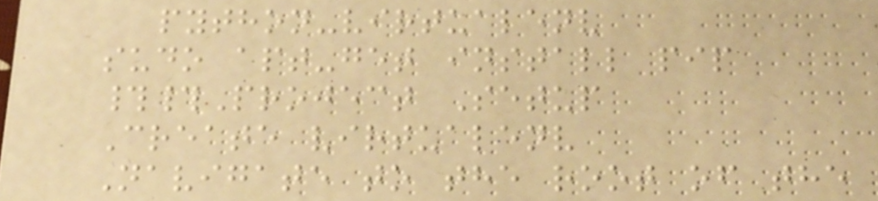python-virtualenv
sudo apt-get install pip
##Project Setup
Create virtualenv
Navigate to the root of the
